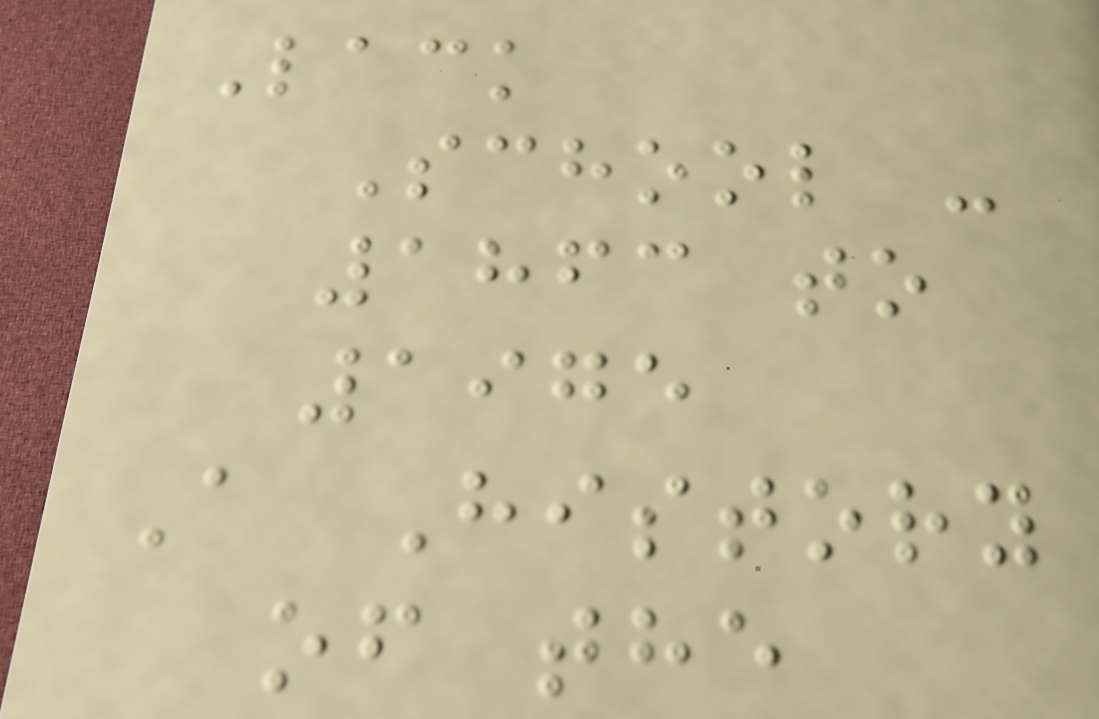Lack
School -
1863 to
1975
A History
of the
